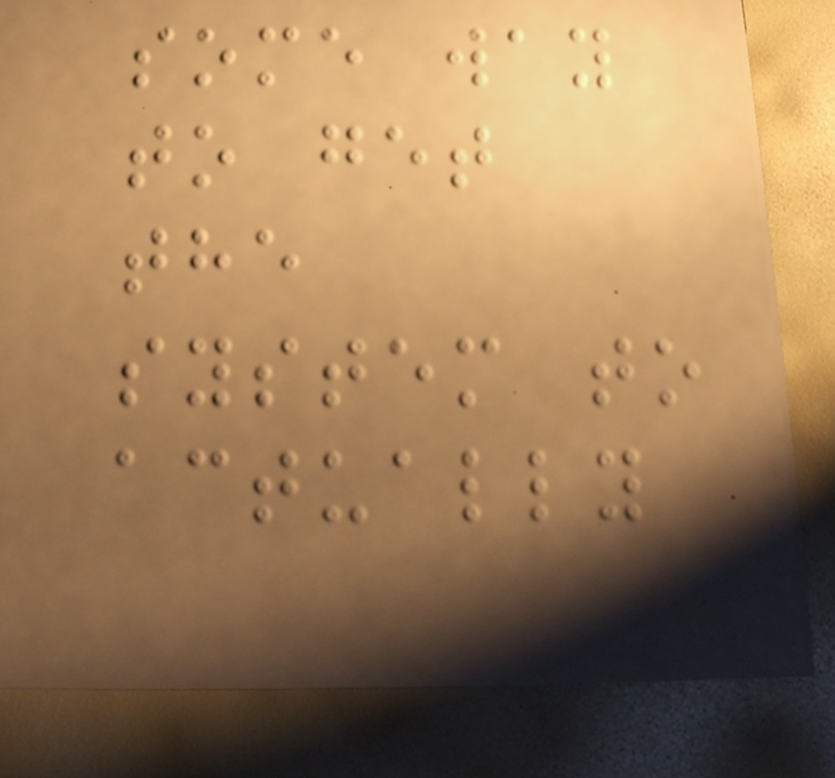some way
to get
the
system to
actually
